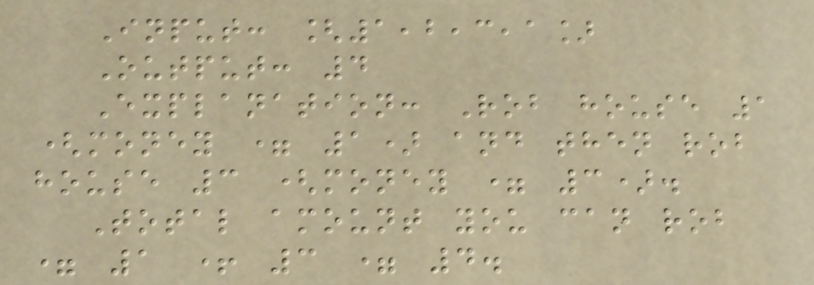Input: [1,2,3,1]
Output: 4
Explanation: Rob house 1
(money = 1) and then rob
house 3 (money = 3).
Total amount you can rob
= 1 + 3 = 4.
